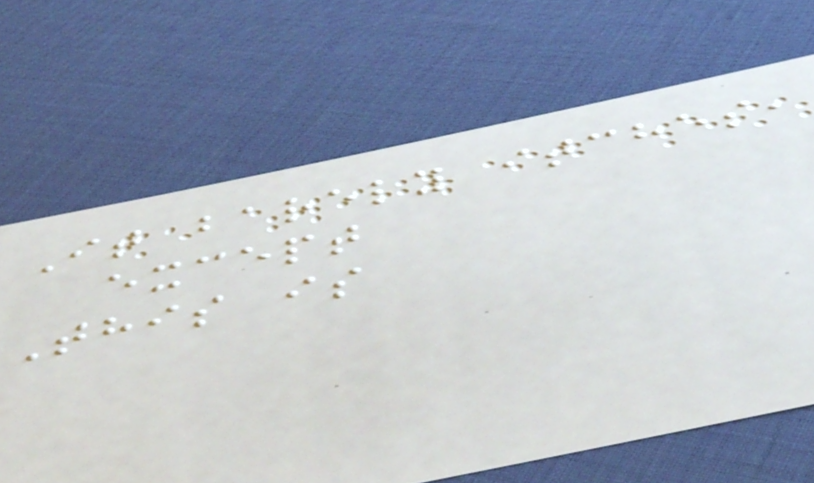It barely itches,
except
This is
